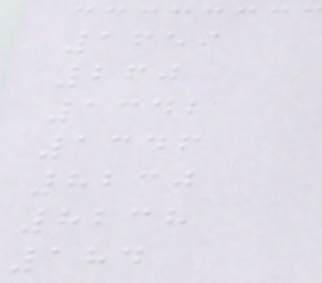1659
260
1342
1346
8230
8238
184
